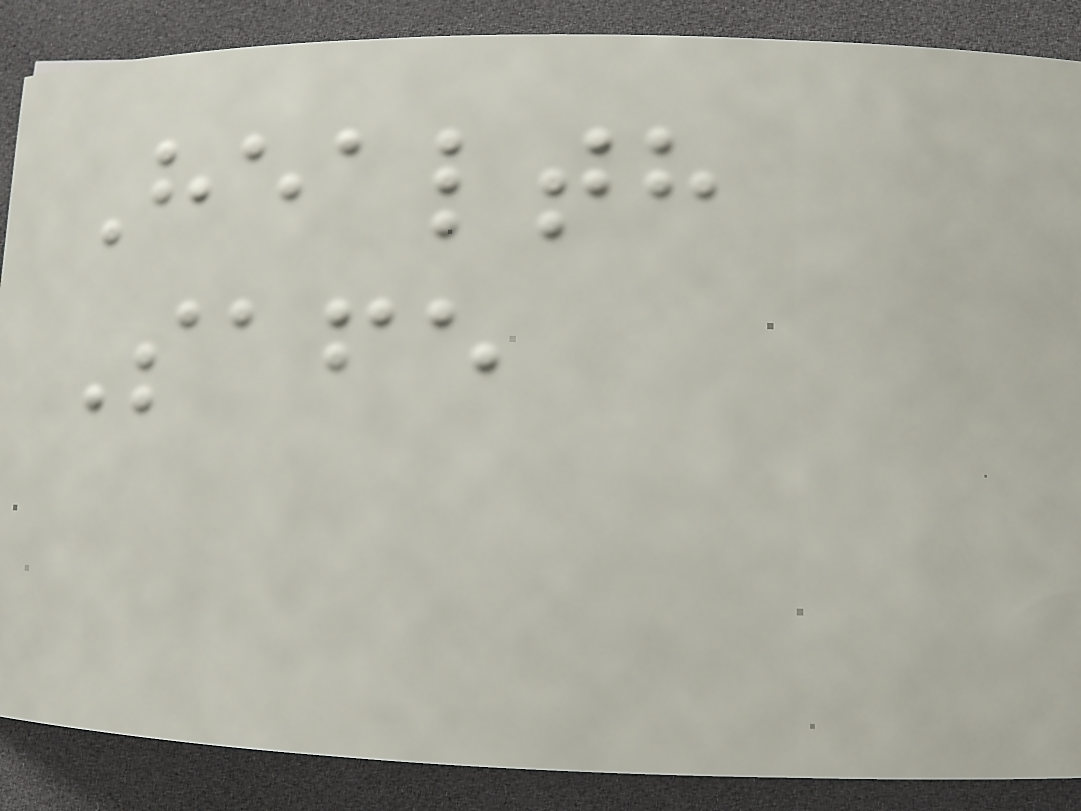Health
Safe
